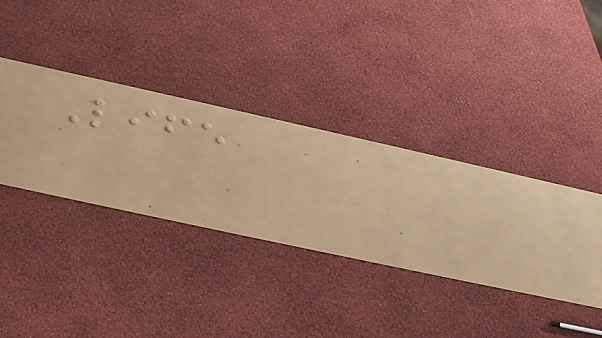Life
